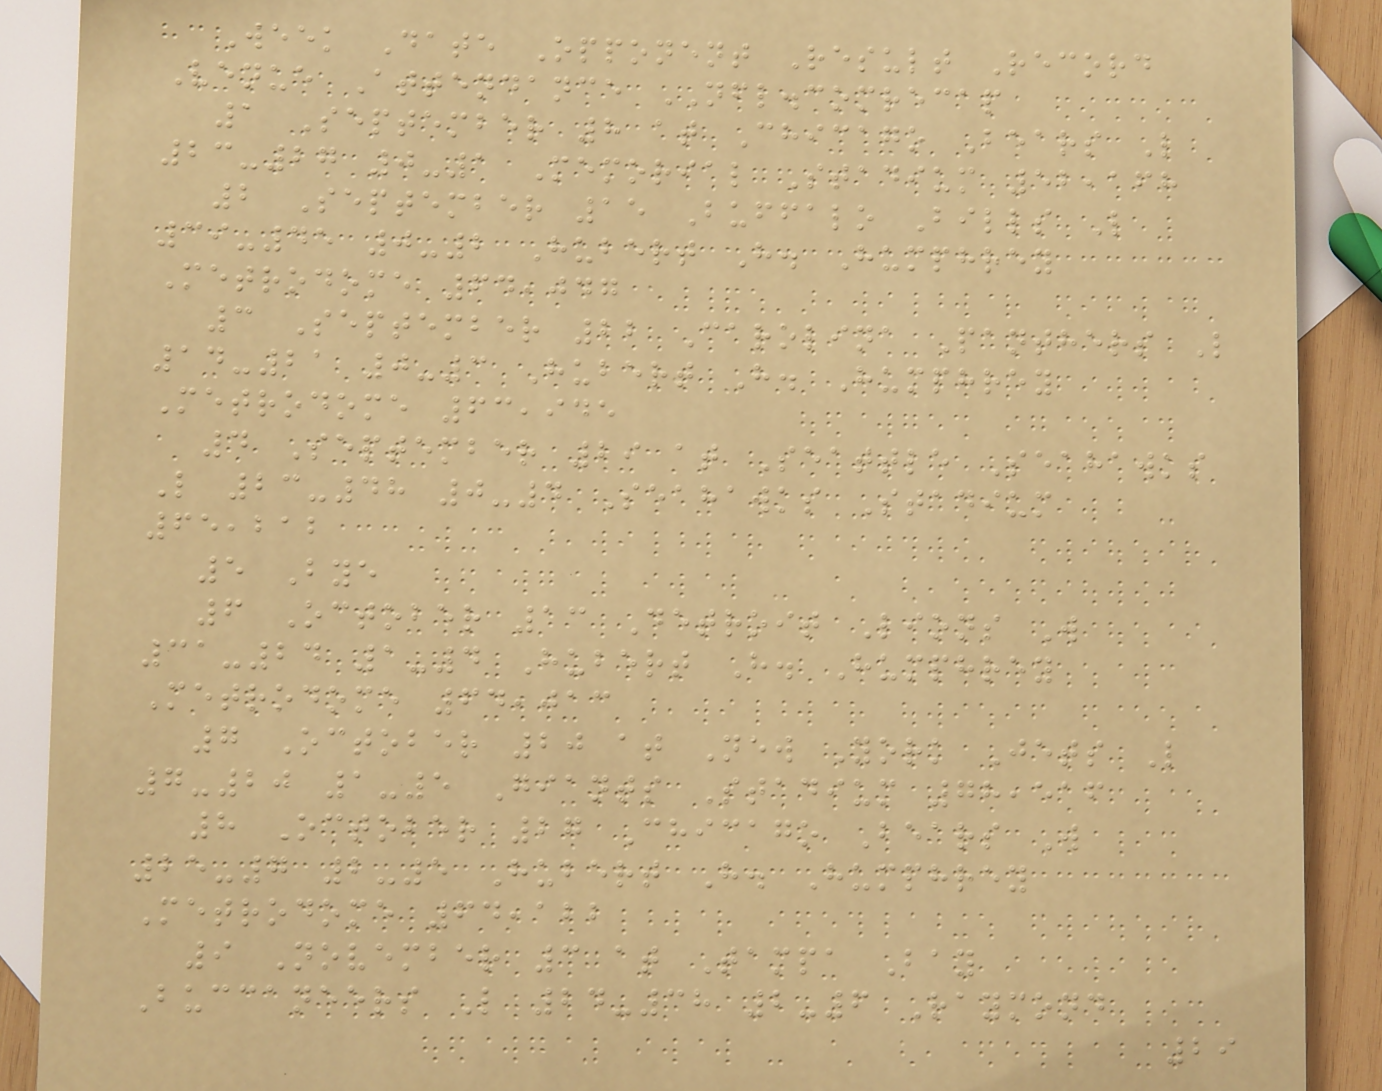Week Date Opponent Result Record
Venue Attendance NFL.comrecap
1 September 8 at Chicago Bears L
23-27 0-1 Memorial Stadium 52,168
2 September 15 Buffalo Bills L
39-45 0-2 Hubert H. Humphrey
Metrodome 64,047
3 September 22 Carolina Panthers L
14-21 0-3 Hubert H. Humphrey
Metrodome 63,945
4 September 29 at Seattle Seahawks
L 23-48 0-4 Seahawks Stadium
65,212
5 Bye
6 October 13 Detroit Lions W
31-24 1-4 Hubert H. Humphrey
Metrodome 64,013
7 October 20 at New York Jets L
7-20 1-5 Giants Stadium 78,516
8 October 27 Chicago Bears W
25-7 2-5 Hubert H. Humphrey
Metrodome 64,122
9 November 3 at Tampa Bay
Buccaneers L 24-38 2-6 Raymond
29
